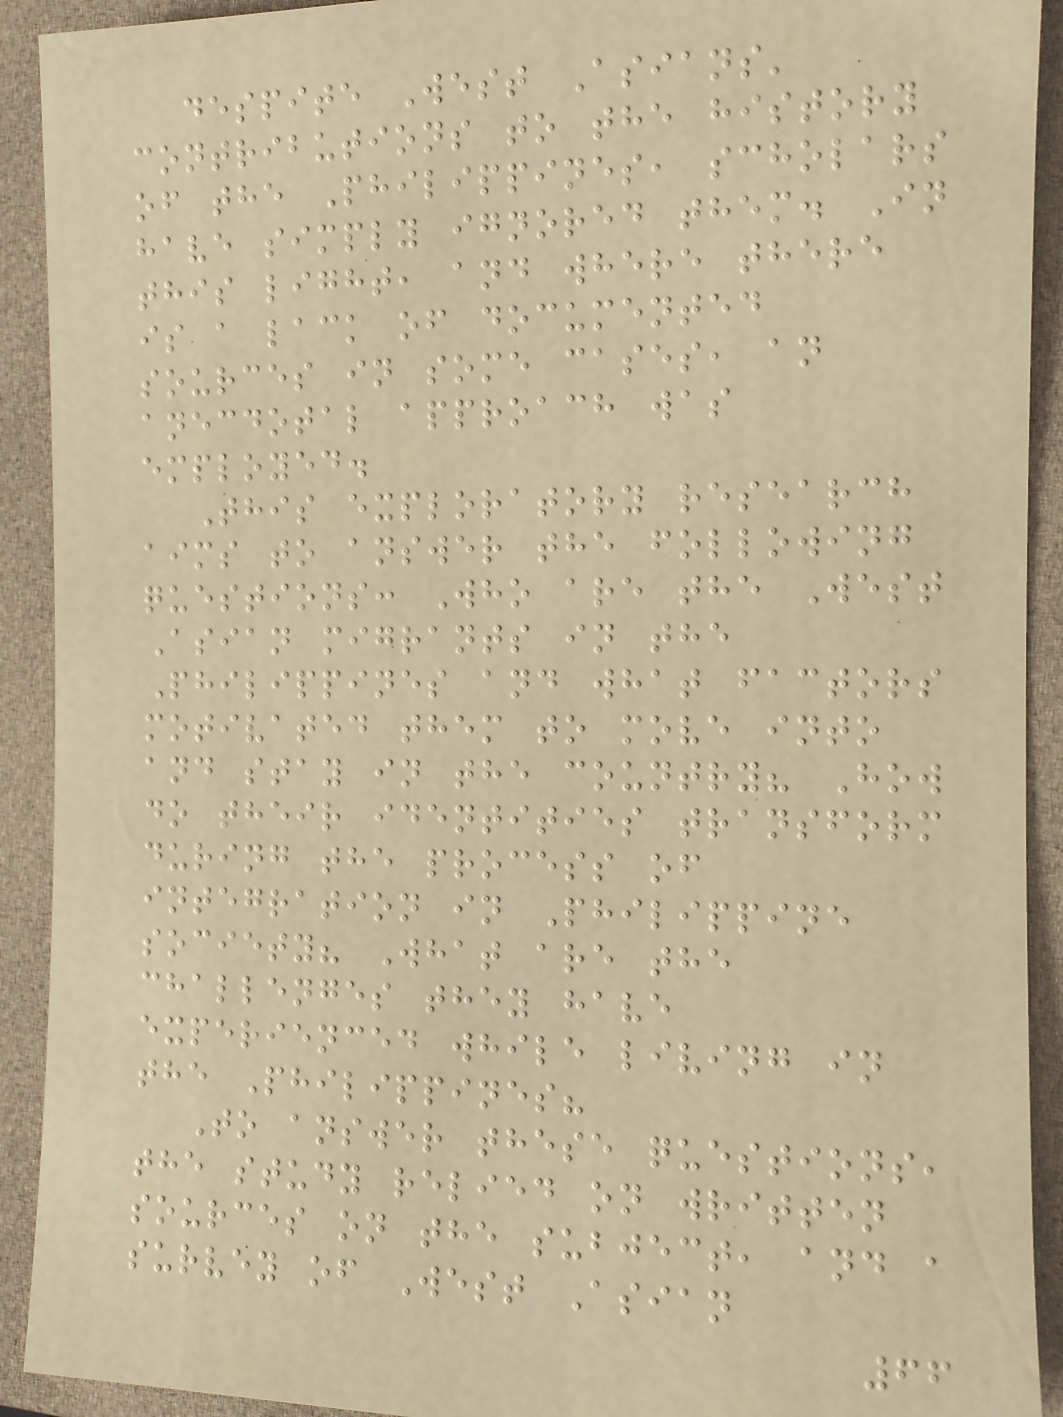despite West Asians'
contributions to the history
of the Philippines, scholars
have simply ignored them. In
this light, and where there
is a lack of documented
sources in some cases, an
anecdotal approach was
employed.
This exploratory research
aims to answer the following
questions: Who are the West
Asian migrants in the
Philippines and what factors
motivated them to move into
and stay in the country? How
do their identities transform
during the process of
integration in Philippine
society? What are the
challenges they have
experienced while living in
the Philippines?
To answer these questions,
the study relied on written
sources on the subject, and a
survey of West Asian
66
